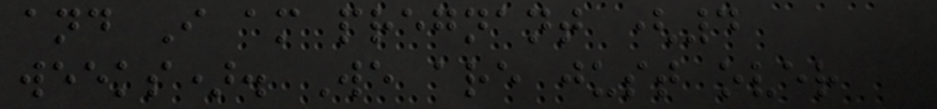and I am pregnant (4
weeks). We are just over
